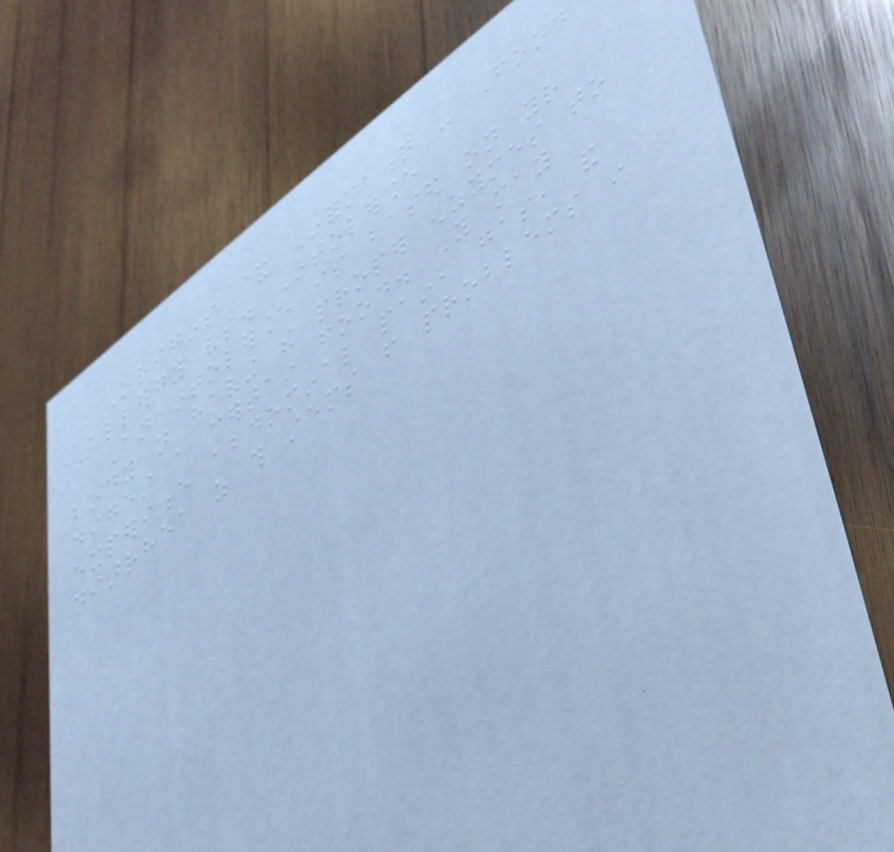Origins & Information - Food
Allergy vs. Intolerance
An intolerance is based on your
body not having the proper enzymes to
digest a certain food. You may
experience abdominal pain, gas, and
diarrhea as this stems from problems in
